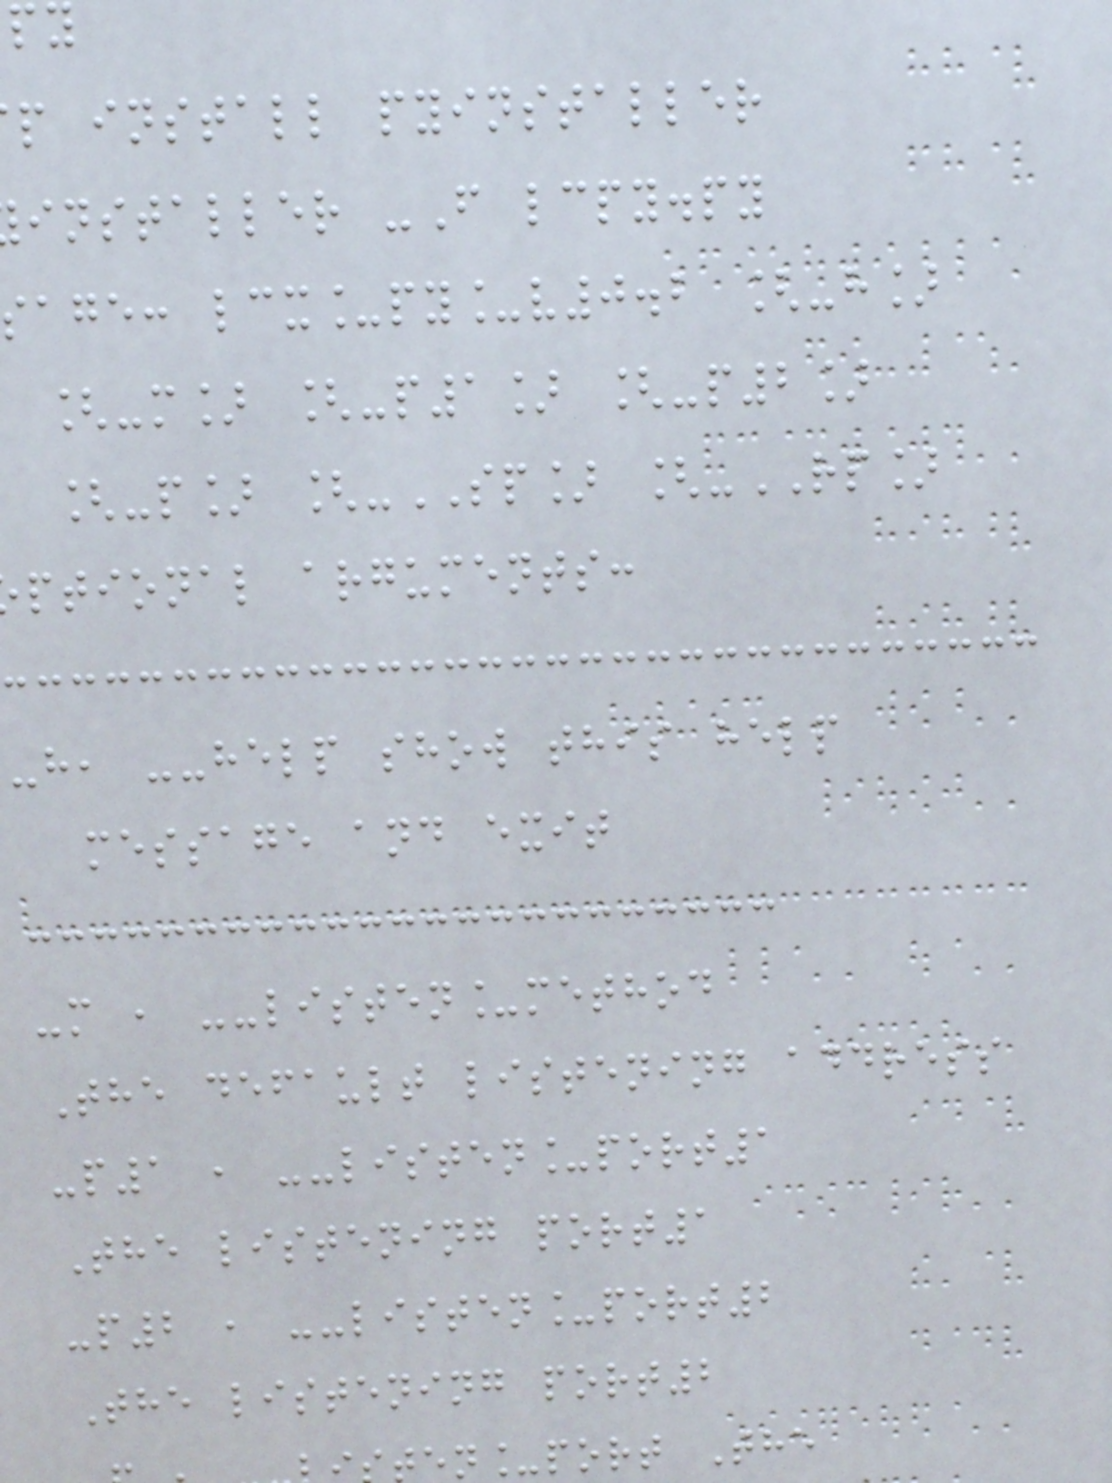p install pyinstaller
installer -F lcpy.py
sage: lcx_py_v0.2 [-h]
[-m] [-p1] [-p2]
[-p] [-SP] [-RP]
ptional arguments:
-h, --help show this help
message and exit
-m , --listen_method
The default listening address
-p1 , --listen_port1
The listening port1
-p2 , --listen_port2
The listening port2
en_port The
